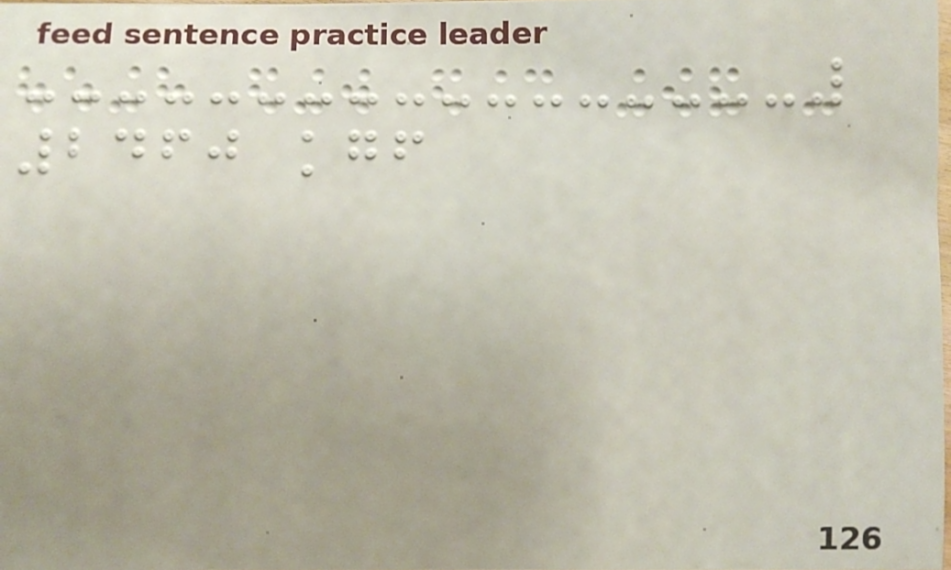2460 kgf
